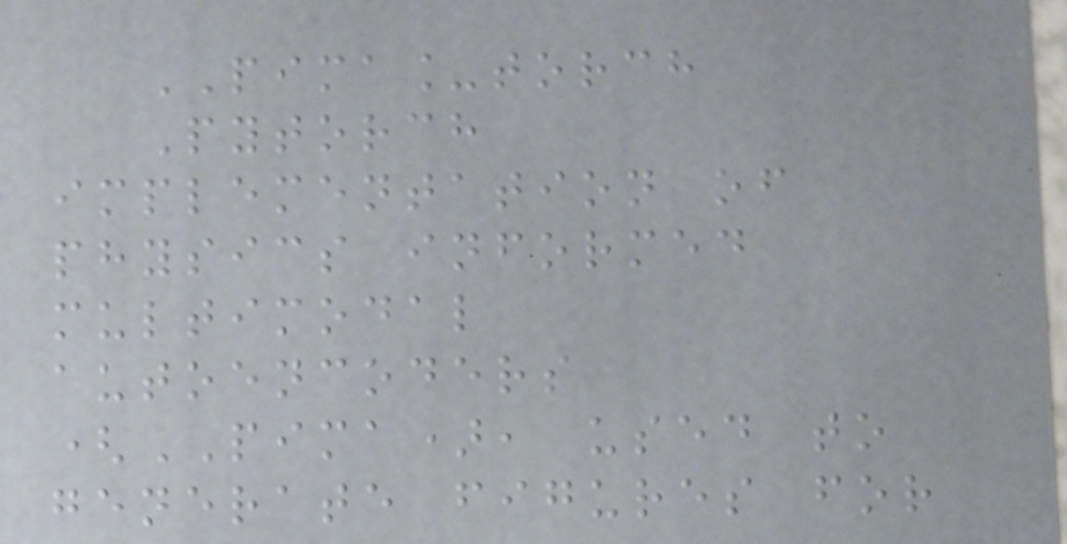PIMA_torch
Pytorch
implementation of
physics informed
multimodal
autoencoders
(PIMA), used to
generate figures for
